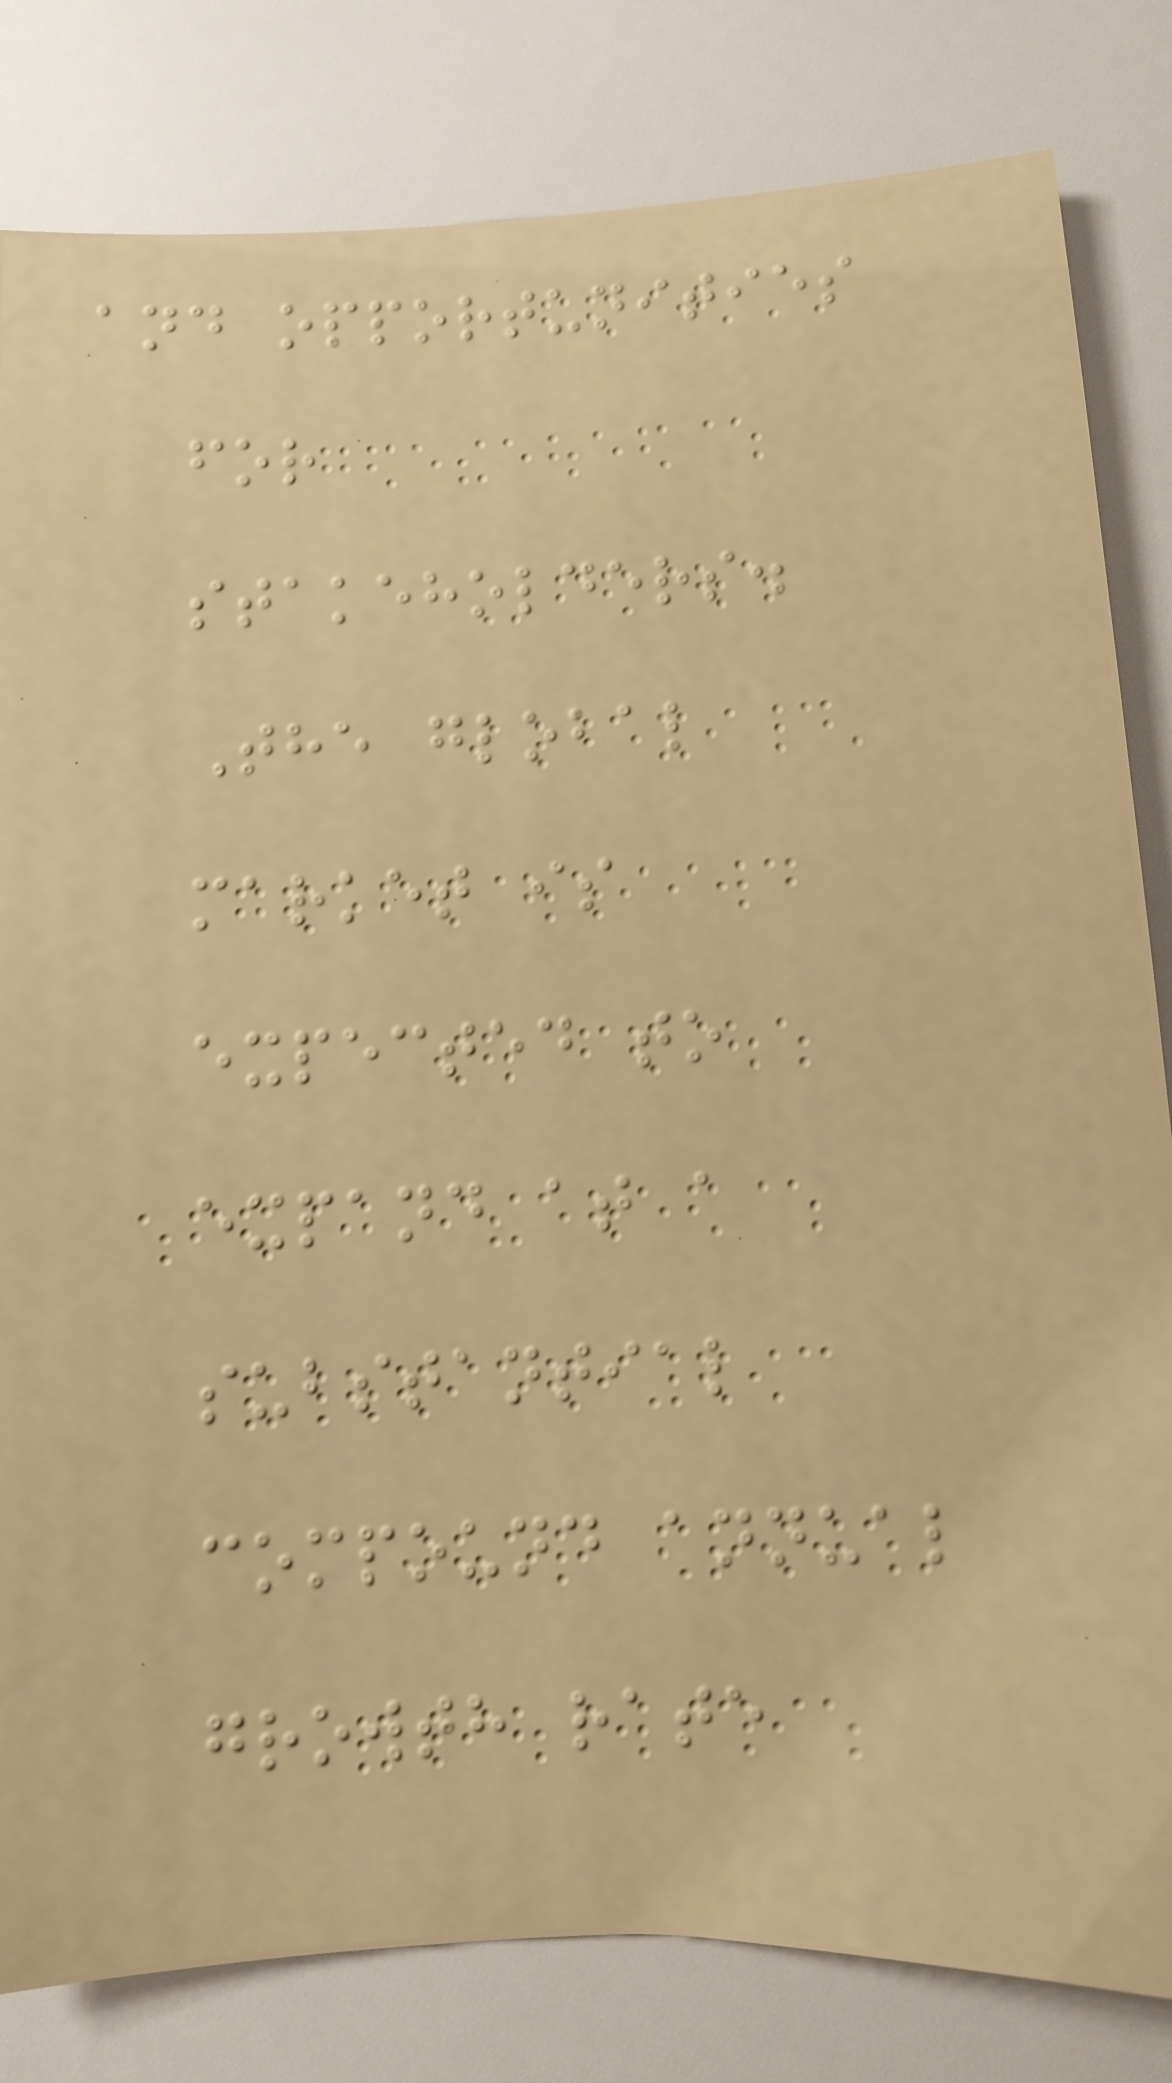and opportunities
for
stakeholders.
The global
market is
expected to
expand at a
substantial
compound annual
growth rate
